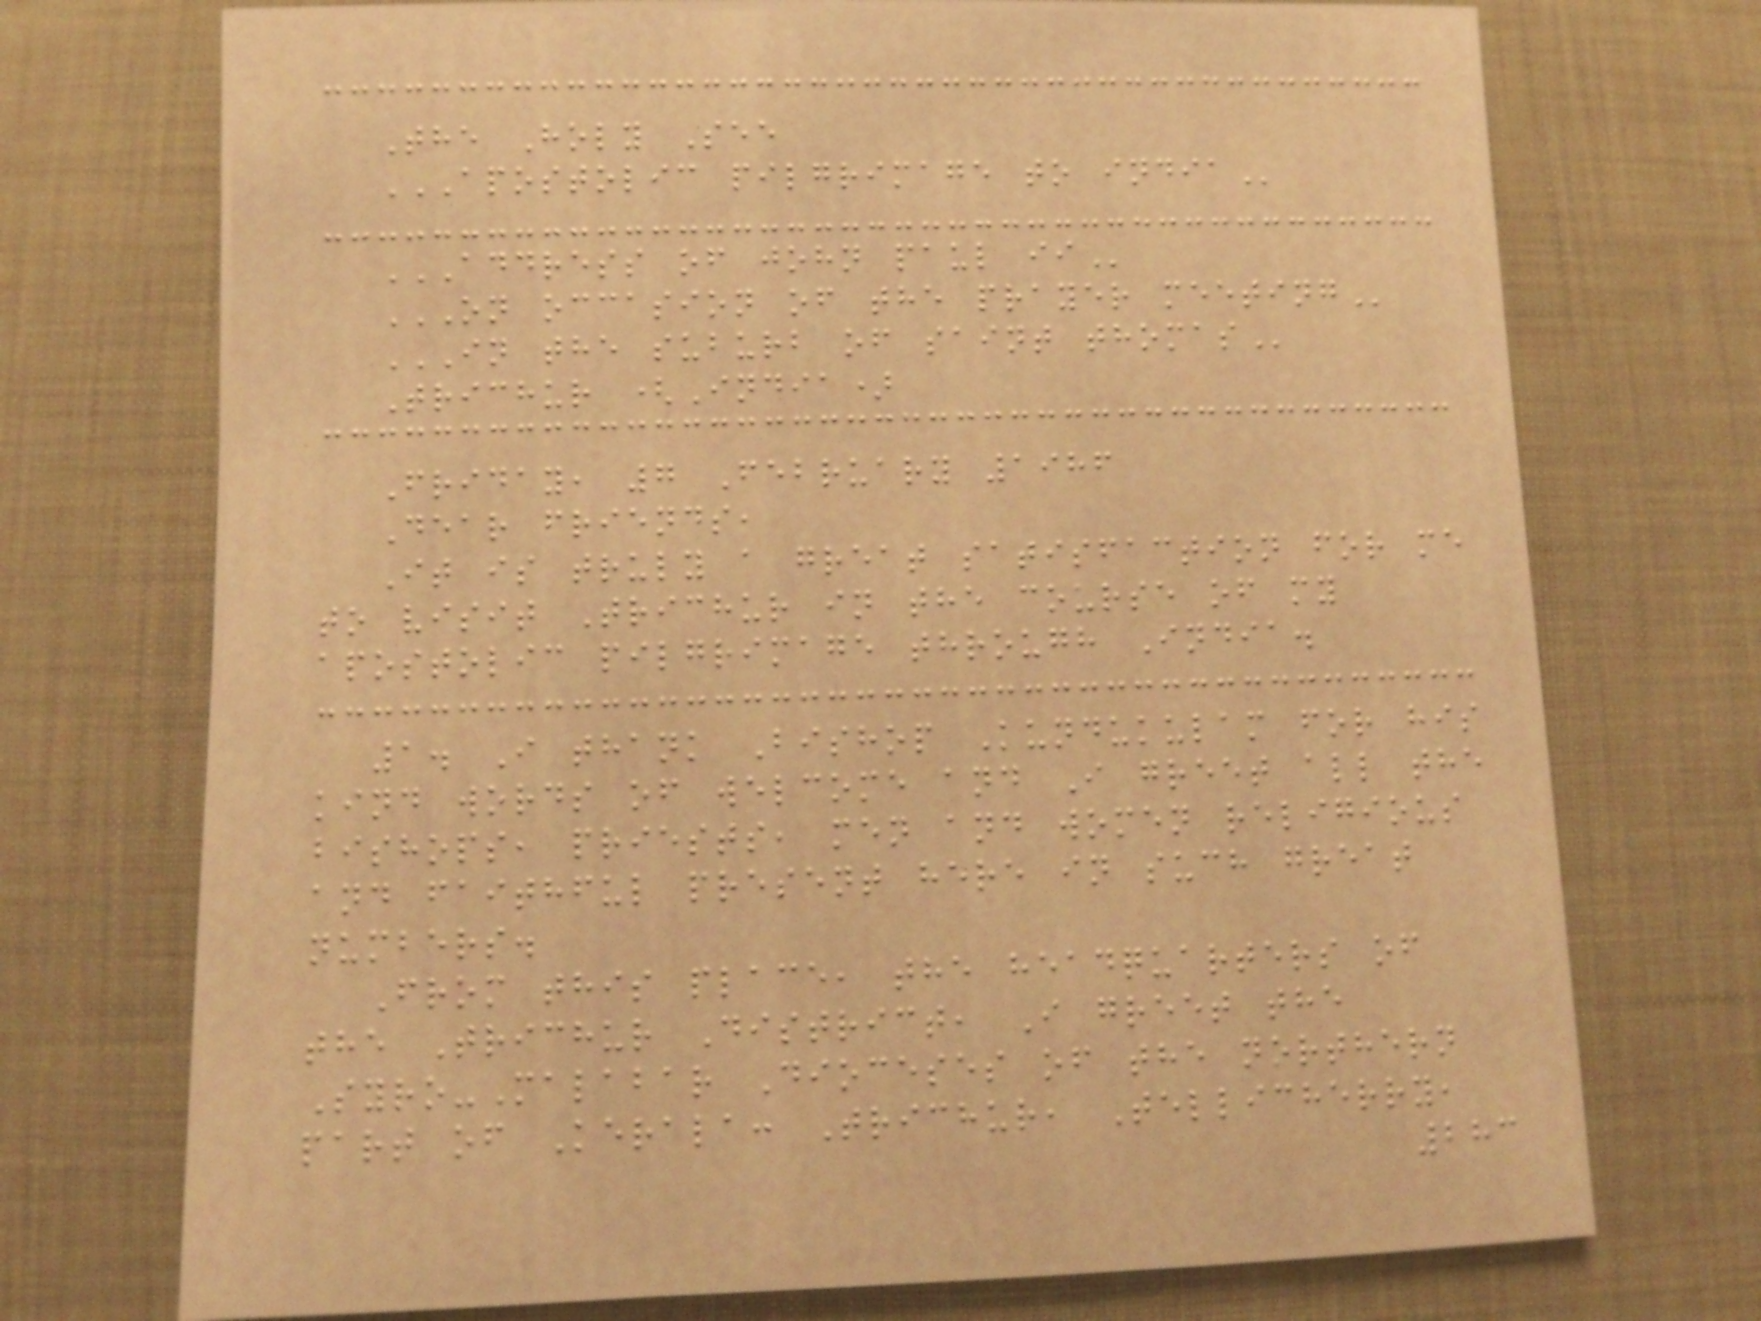The Holy See
APOSTOLIC PILGRIMAGE TO INDIA
ADDRESS OF JOHN PAUL II
ON OCCASION OF THE PRAYER MEETING
IN THE SUBURB OF SAINT THOMAS
Trichur (India)
Friday, 7 February 1986
Dear friends,
It is truly a great satisfaction for me
to visit Trichur in the course of my
apostolic pilgrimage through India.
1. I thank Bishop Kundukulam for his
kind words of welcome and I greet all the
bishops, priests, men and women religious
and faithful present here in such great
numbers.
From this place, the headquarters of
the Trichur District, I greet the
Syro-Malabar Dioceses of the northern
part of Kerala: Trichur, Tellicherry,
283
